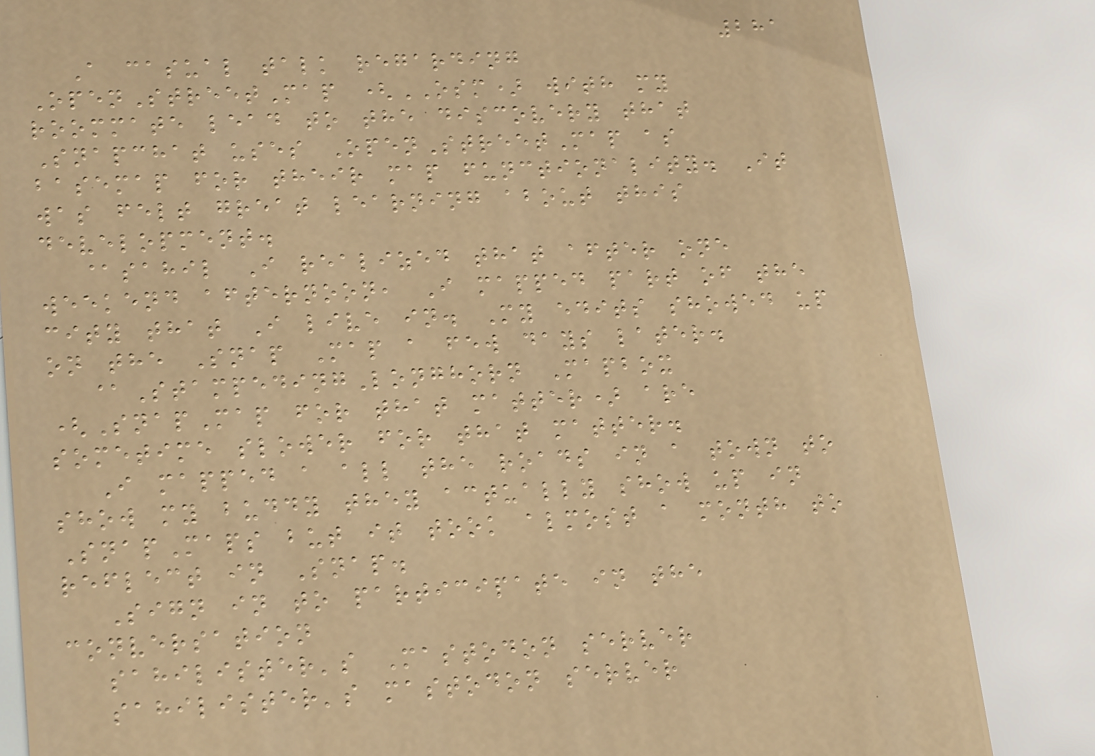281
A casual talk regarding
OpenStreetMap (OSM) with my
roommate lead to the discovery that
Snapchat uses OpenStreetMap as
basemap for their map functionality. It
was felt great learning about this
development.
@sahil I realized that after one
weekend afternoon, I mapped part of the
city that I live in. My edits showed up
on the Snap Map a few days later.
@StampedingLonghorn Mapbox
(SnapMap for that matter) are
sometime slower for that matter.
I mapped a all the roads in a town to
show my buddy they actually show up in
SnapMaps but it took almost a month to
reflect in Snap.
Sign in to participate in the
conversation
sahilister's Mastodon server
sahilister's mastodon server
